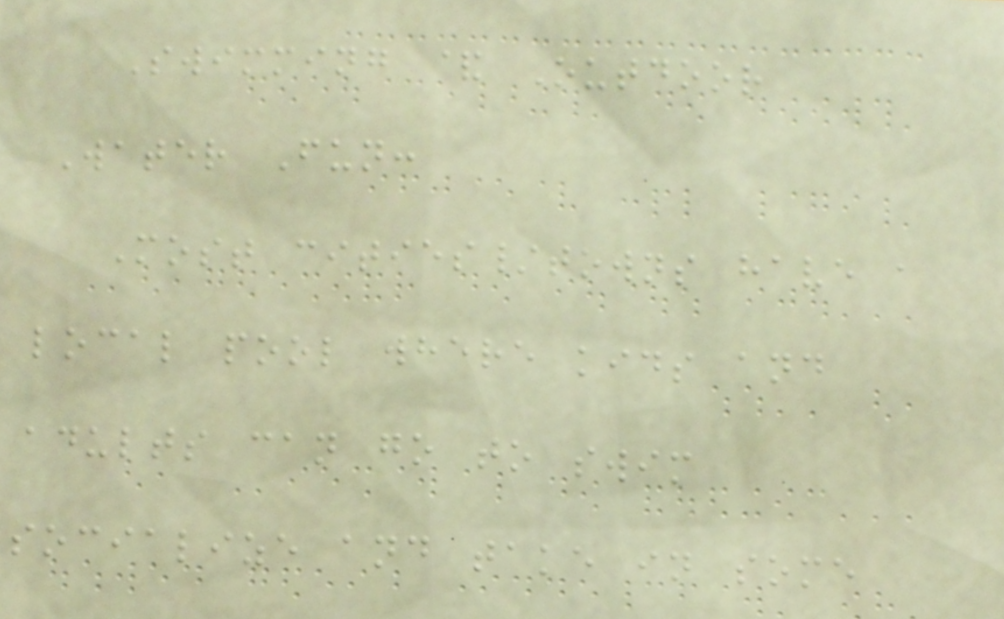Swimming & Outdoor
Water Fun:
Most cities/towns have a
local pool where kids and
adults can go to swim
socialize and take in some
